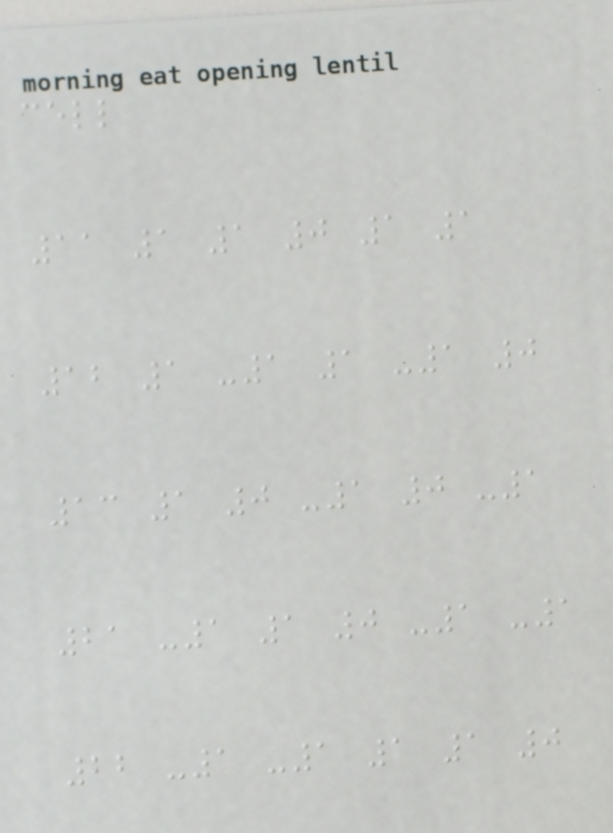cell
11 1 1 0 1 1
12 1 -1 1 -1 0
13 1 0 -1 0 -1
21 -1 1 0 -1 -1
22 -1 -1 1 1 0
